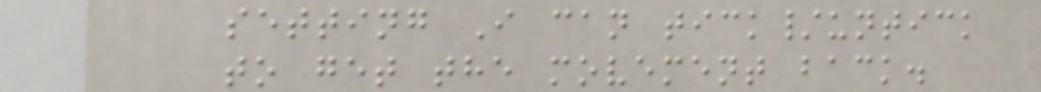setting I can tick/untick
to get the movement back.
